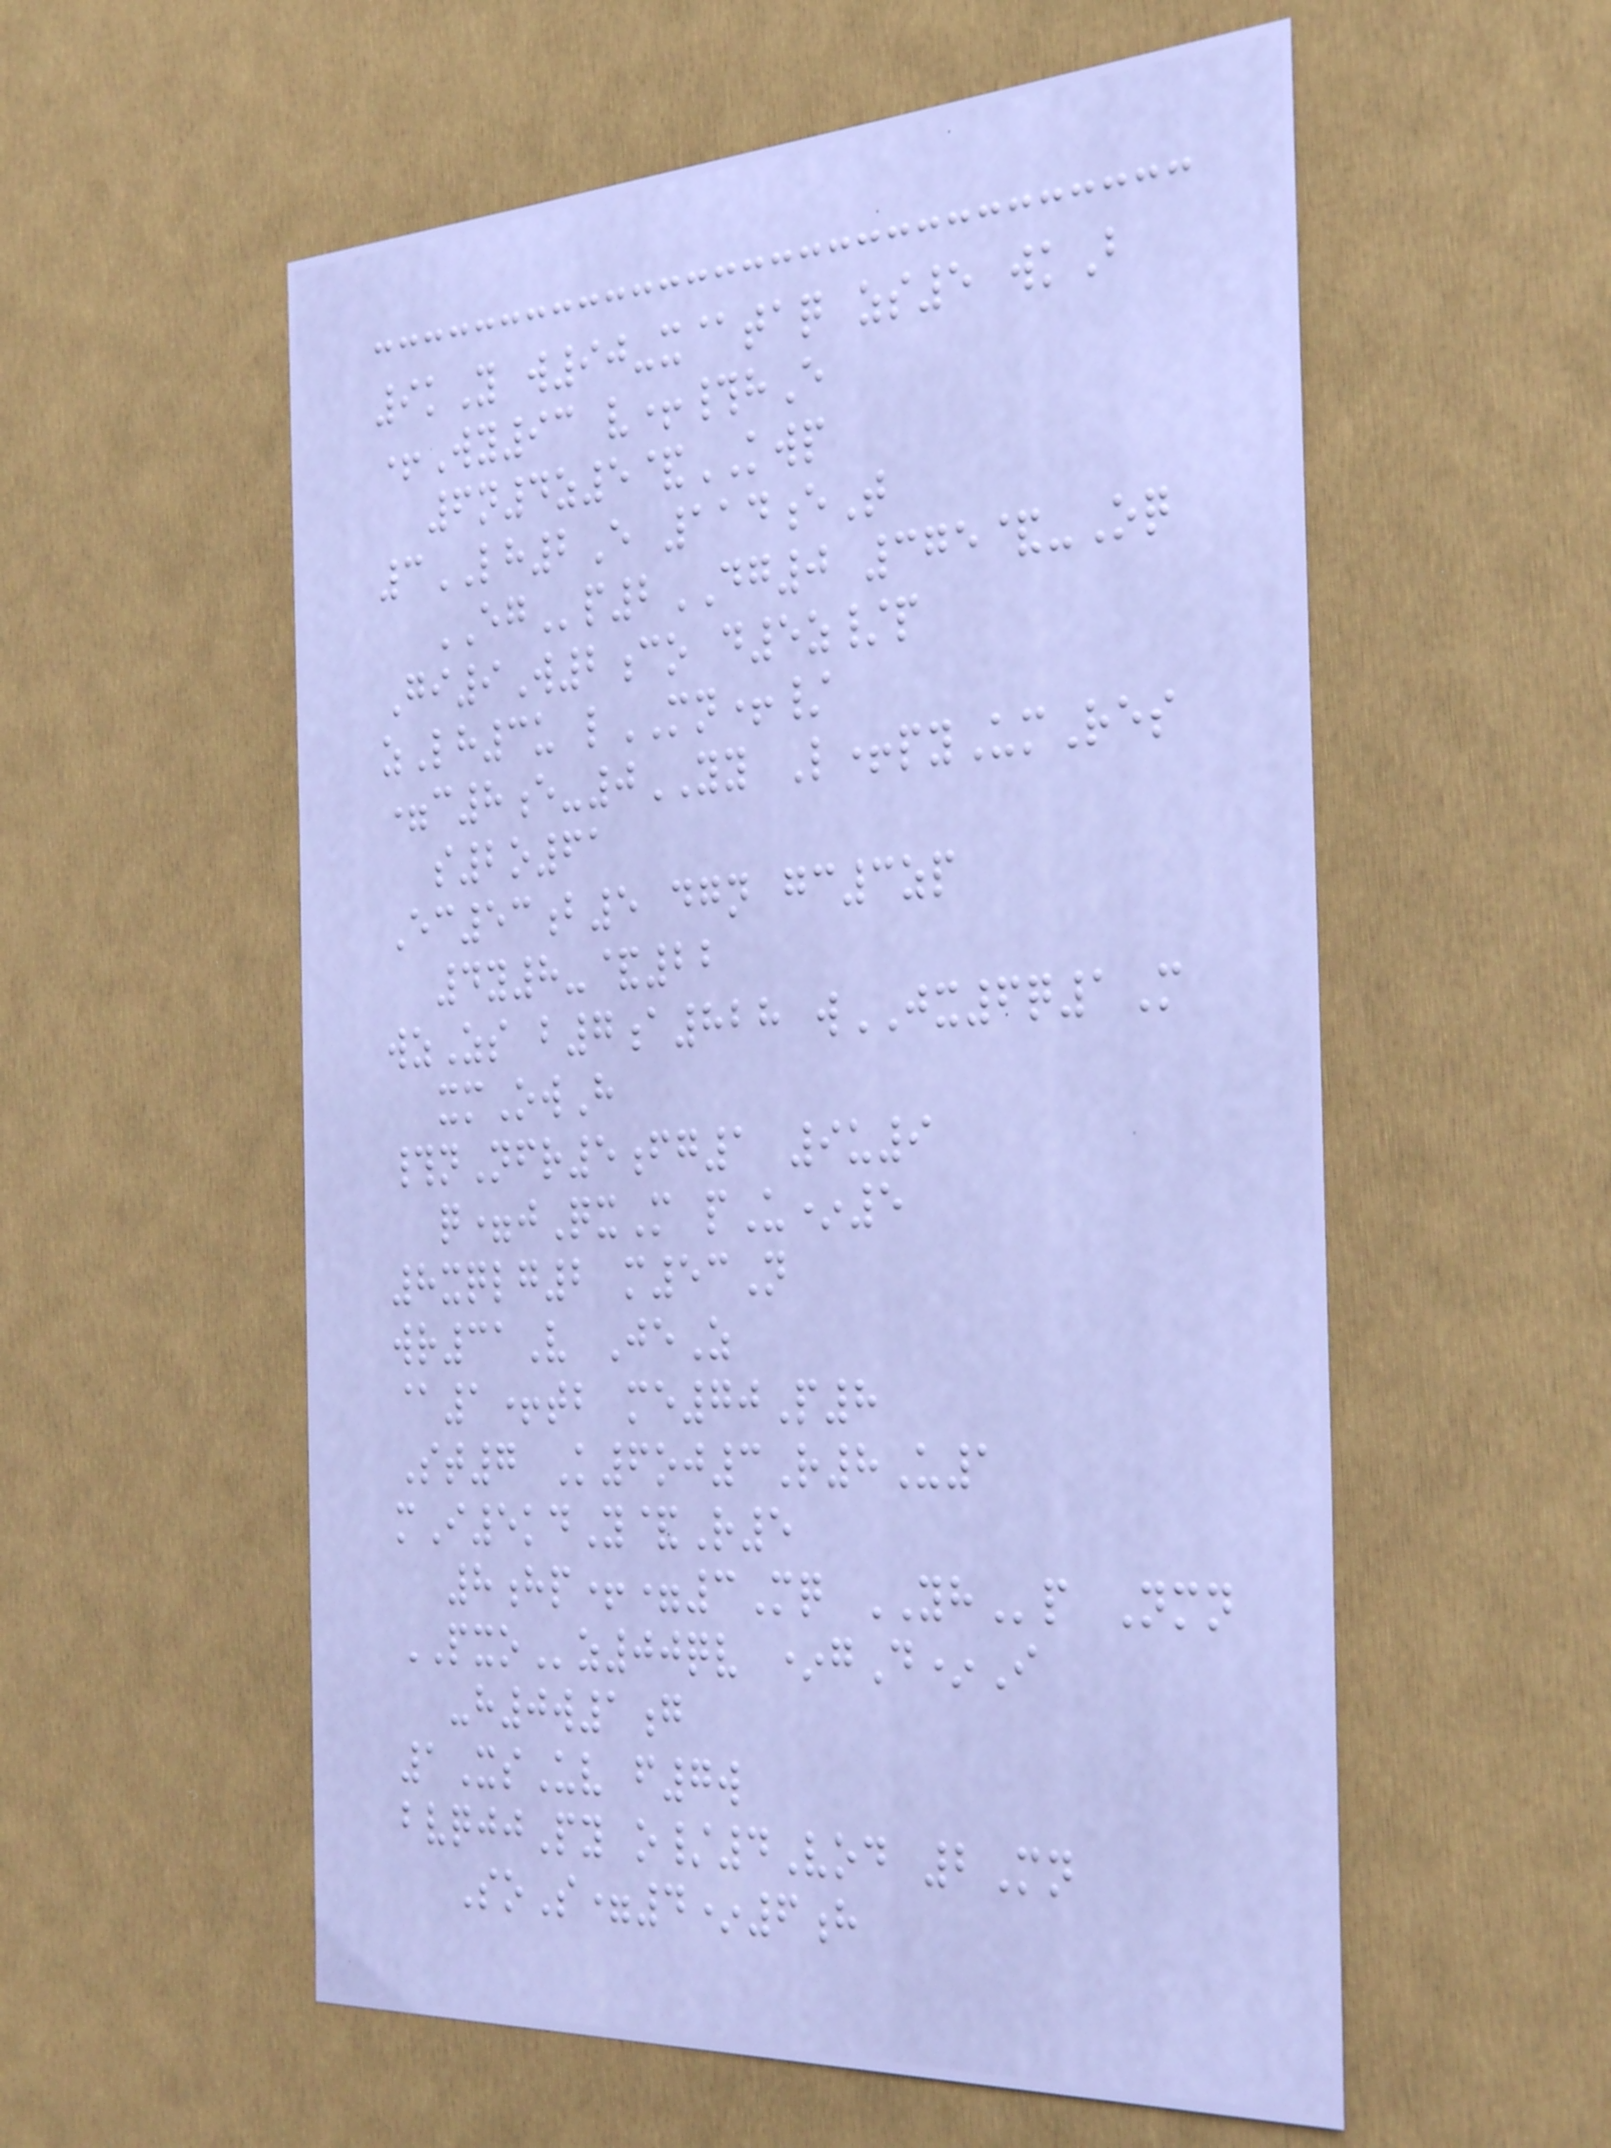9kY w90-x@taq zs5 wkB
+Wy93 v+#hE
6n4z5&KWP
3LH2E 114eT
EGp2DG0 375&-Oq
Gi9W2co d5z/p
zLh3u lMN+/
=c8e-0YY L+pyUmRes
s2o61
Ec53b5 dgn gc3zp
4y8-&22
wzZs b7a828 wJX6q1M
xmOwH
#nNfr5fg1 9u9
q=jQxM pU*5
8xqlg2 m53N
wr31V JeZ
@1+tb me70P8
St7 K6oj3R8U1
mI5kdY&R5
8hp+=3Mq YHp Nmn
PXOz00qv *gD*I
-h0w1g
1XsUv f7w
bvqjjPy o/4Vod 2Mn
SoS=4*6h
